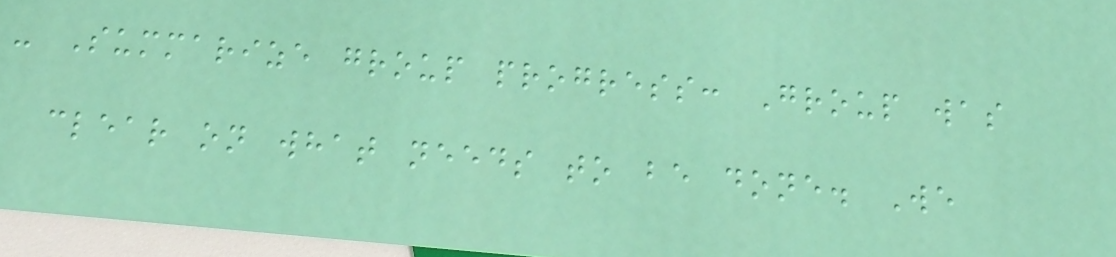- Summarize group progress: Group was
clear on what needs to be done. We
